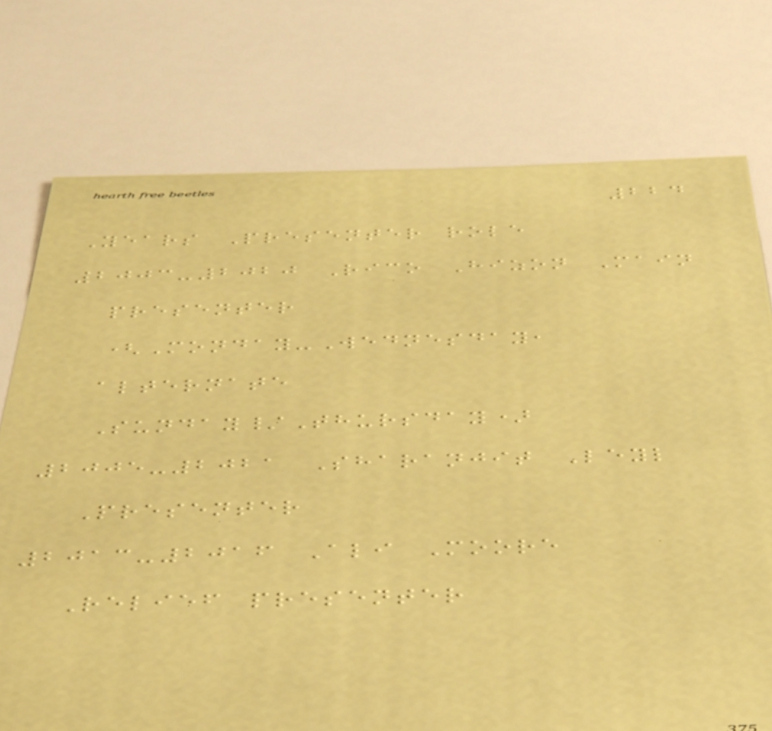224
Years Presenter role
2003-2020 Rico Hizon Main
presenter
(Monday-Wednesday,
alternate
Sunday/Thursday)
2005-2021 Sharanjit Leyl
Presenter
2013-2016 Ali Moore
Relief presenter
